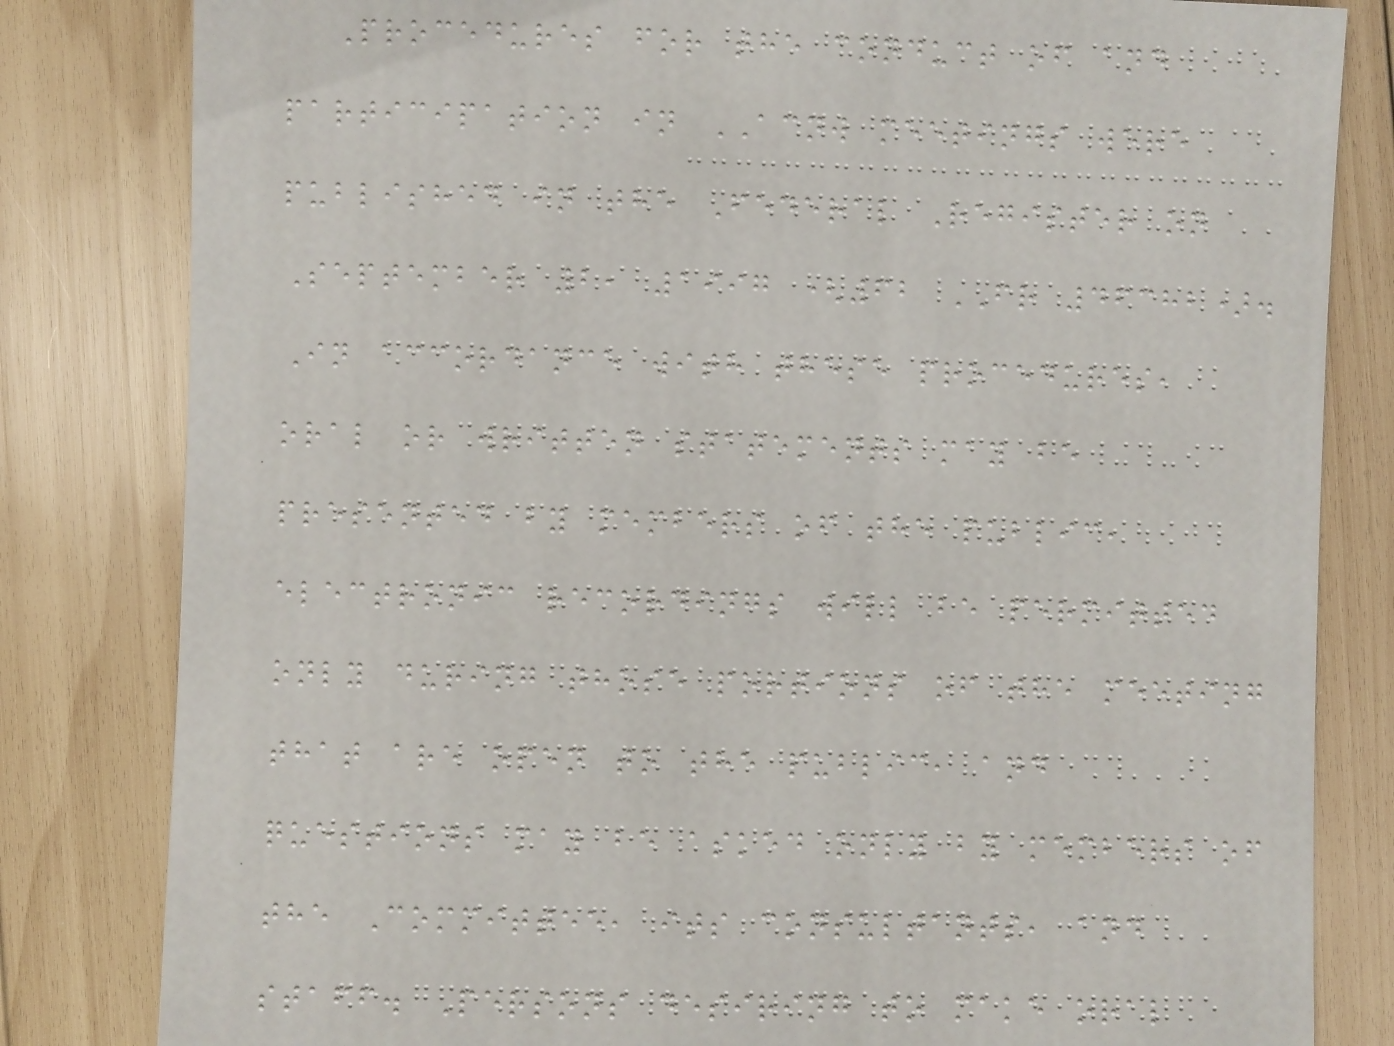Procedures for the conduct of and
participation in ACNW meetings were
published in the Federal Register on
September 2, 1997 (62 FR 46382).
In accordance with these procedures,
oral or written statements may be
presented by members of the public,
electronic recordings will be permitted
only during those portions of the meeting
that are open to the public, and
questions may be asked only by members of
the Committee, its consultants, and
staff. Persons desiring to make oral
